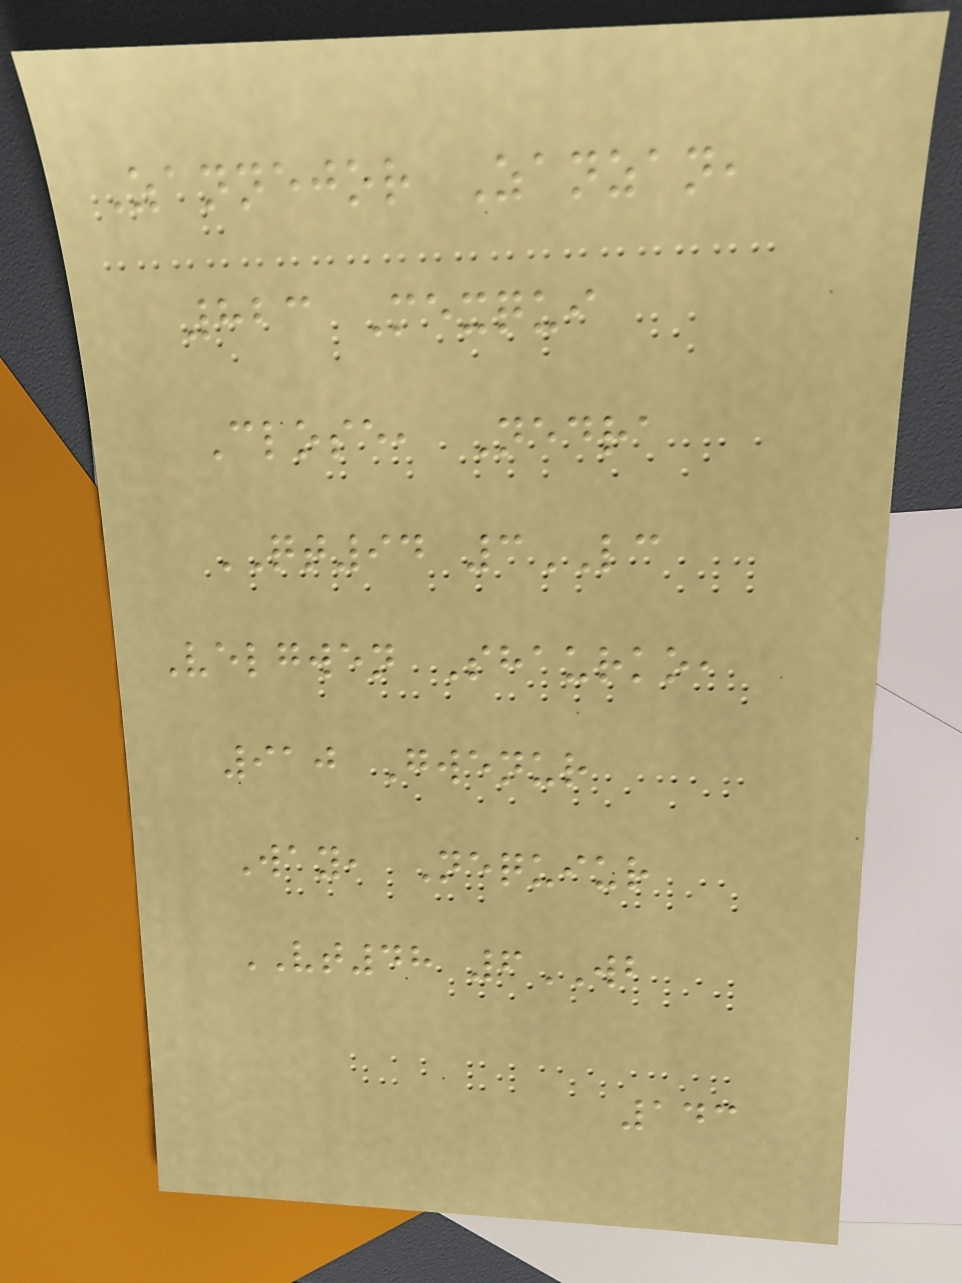Zannejor Zanzan,
823 Mexqui
Close, Nedra
QT94 3LC
Velgwen Shaurko,
910 Gwenur
Way, Nequiur
VT48 6WB
143
